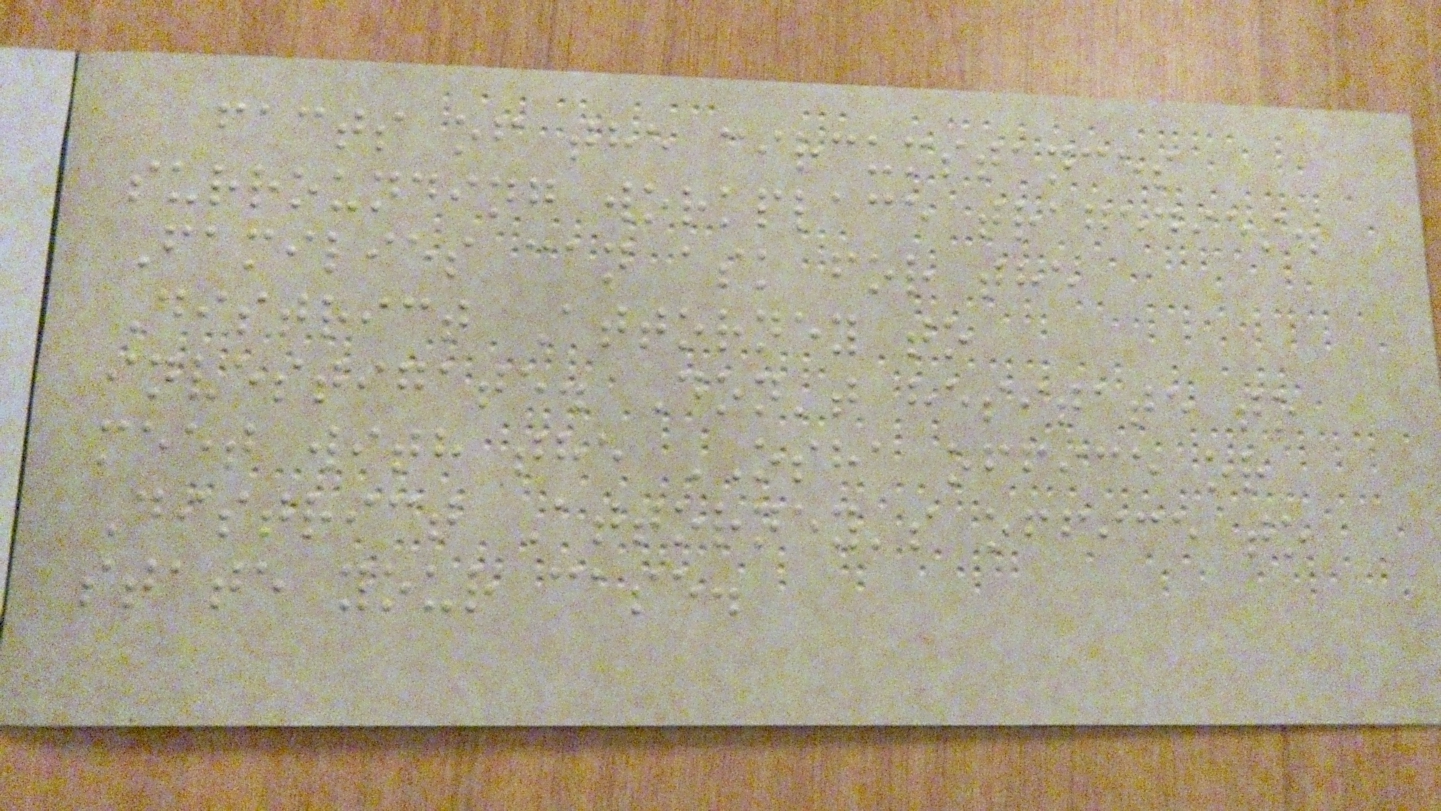facts of the circumstances
surrounding workplace tragedies.
Families can ask for the
District Attorney to
investigate. Don't hesitate to
meet with the OSHA office or
District Attorney's office to
state your case.
